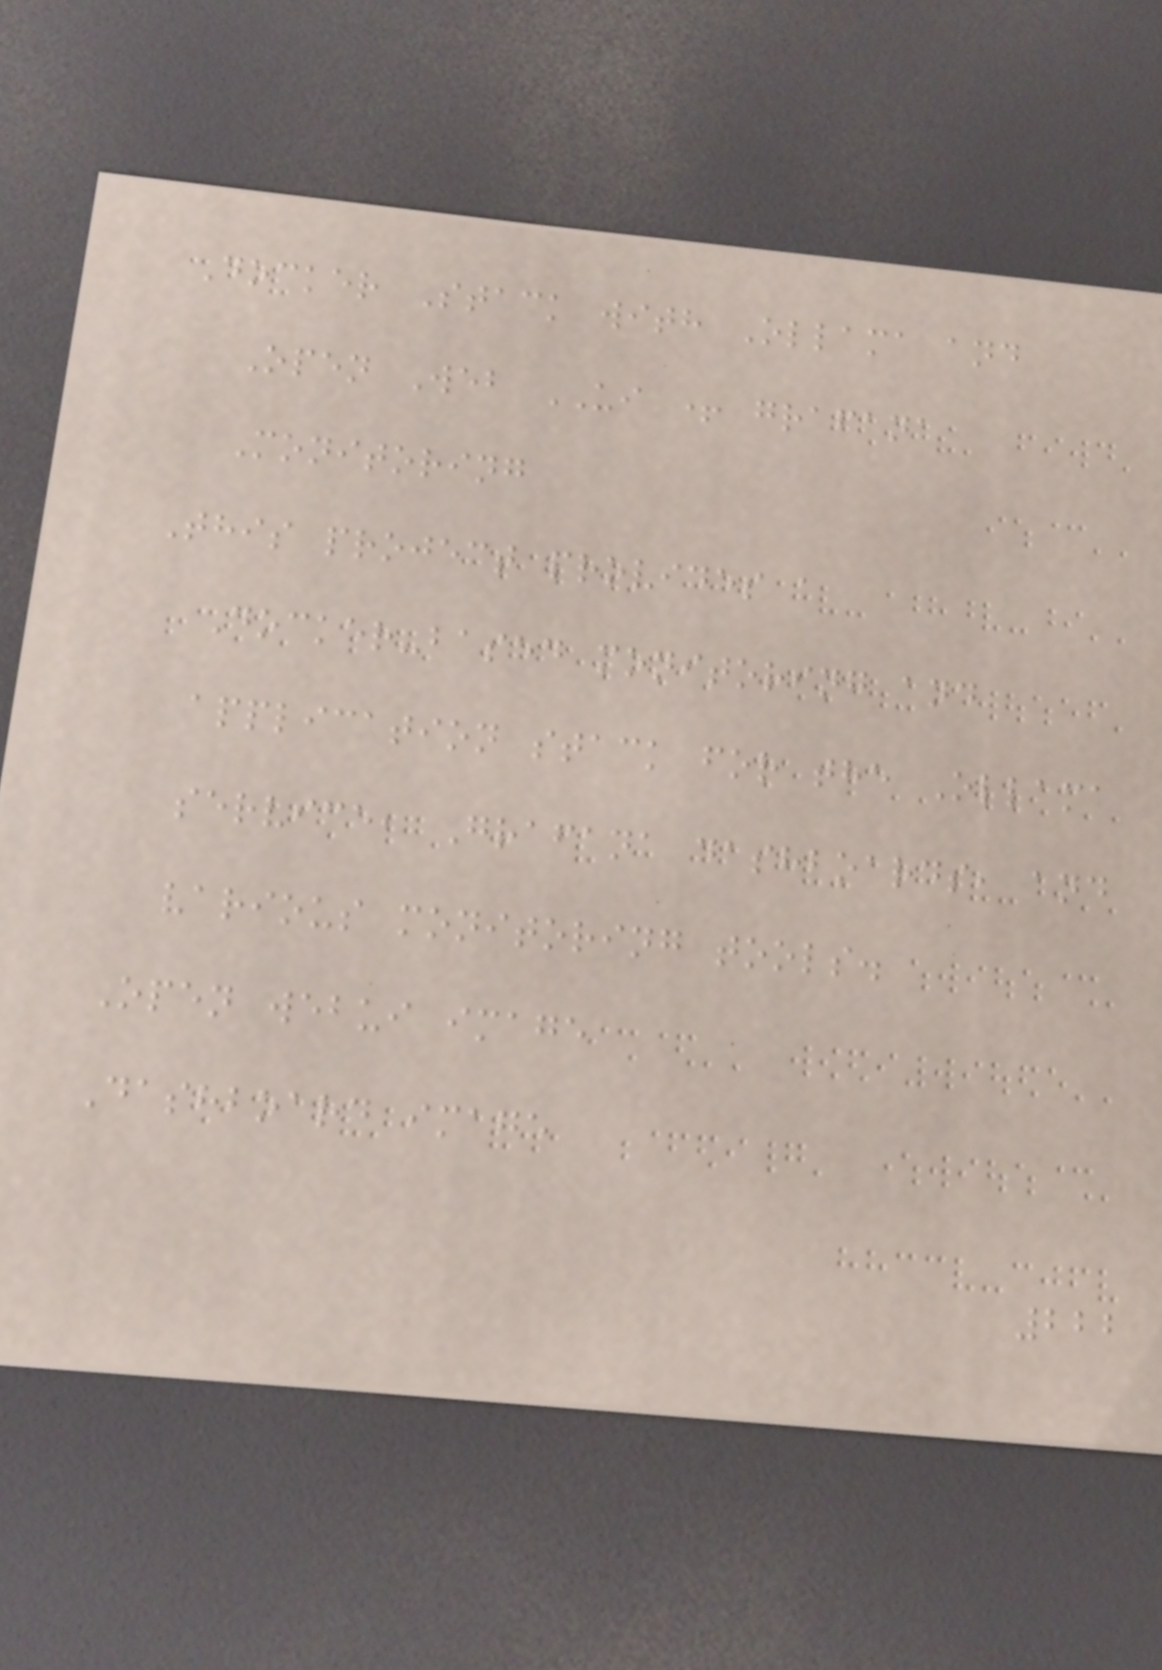Docker Stack with Ollama and
Open Web UI + grafana
Monitoring
This project provides a
Docker-based monitoring and
application stack for the Ollama
service, Grafana dashboards, and
various monitoring tools.
Open webui image
Dashboard image
222
